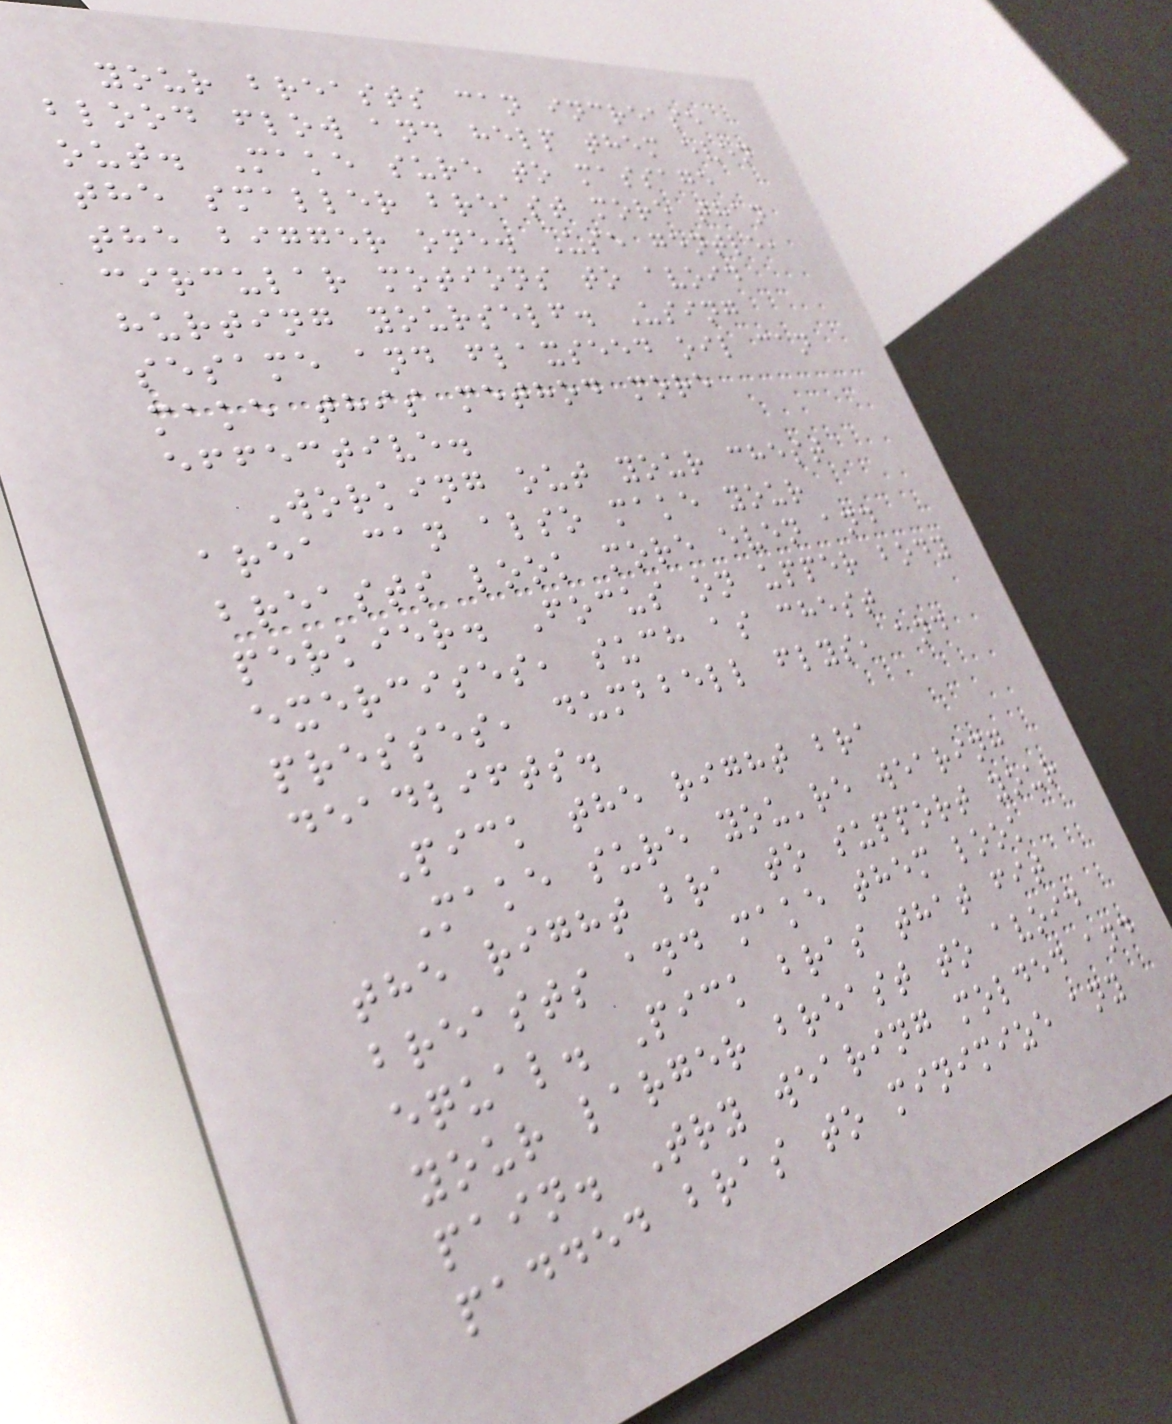your breasts can increase
blood flow and help them even
out. Make sure to massage
the smaller breast more than
the bigger one. Use gentle,
circular motions to avoid
hurting yourself. Using
sesame and flaxseed oil can
make this method more
effective.
Working out your chest
area can also make your
breasts look more even and
perkier. Focus on upper body
exercises, such as chest
presses, dumbbell flys, and
deadlifts.
Pick the right bra
Make sure you're wearing
the right bra to support your
breasts and make them look
equal. Pick bras that fit
your larger breast to avoid
pain. Try wearing molded and
padded bras to minimize any
